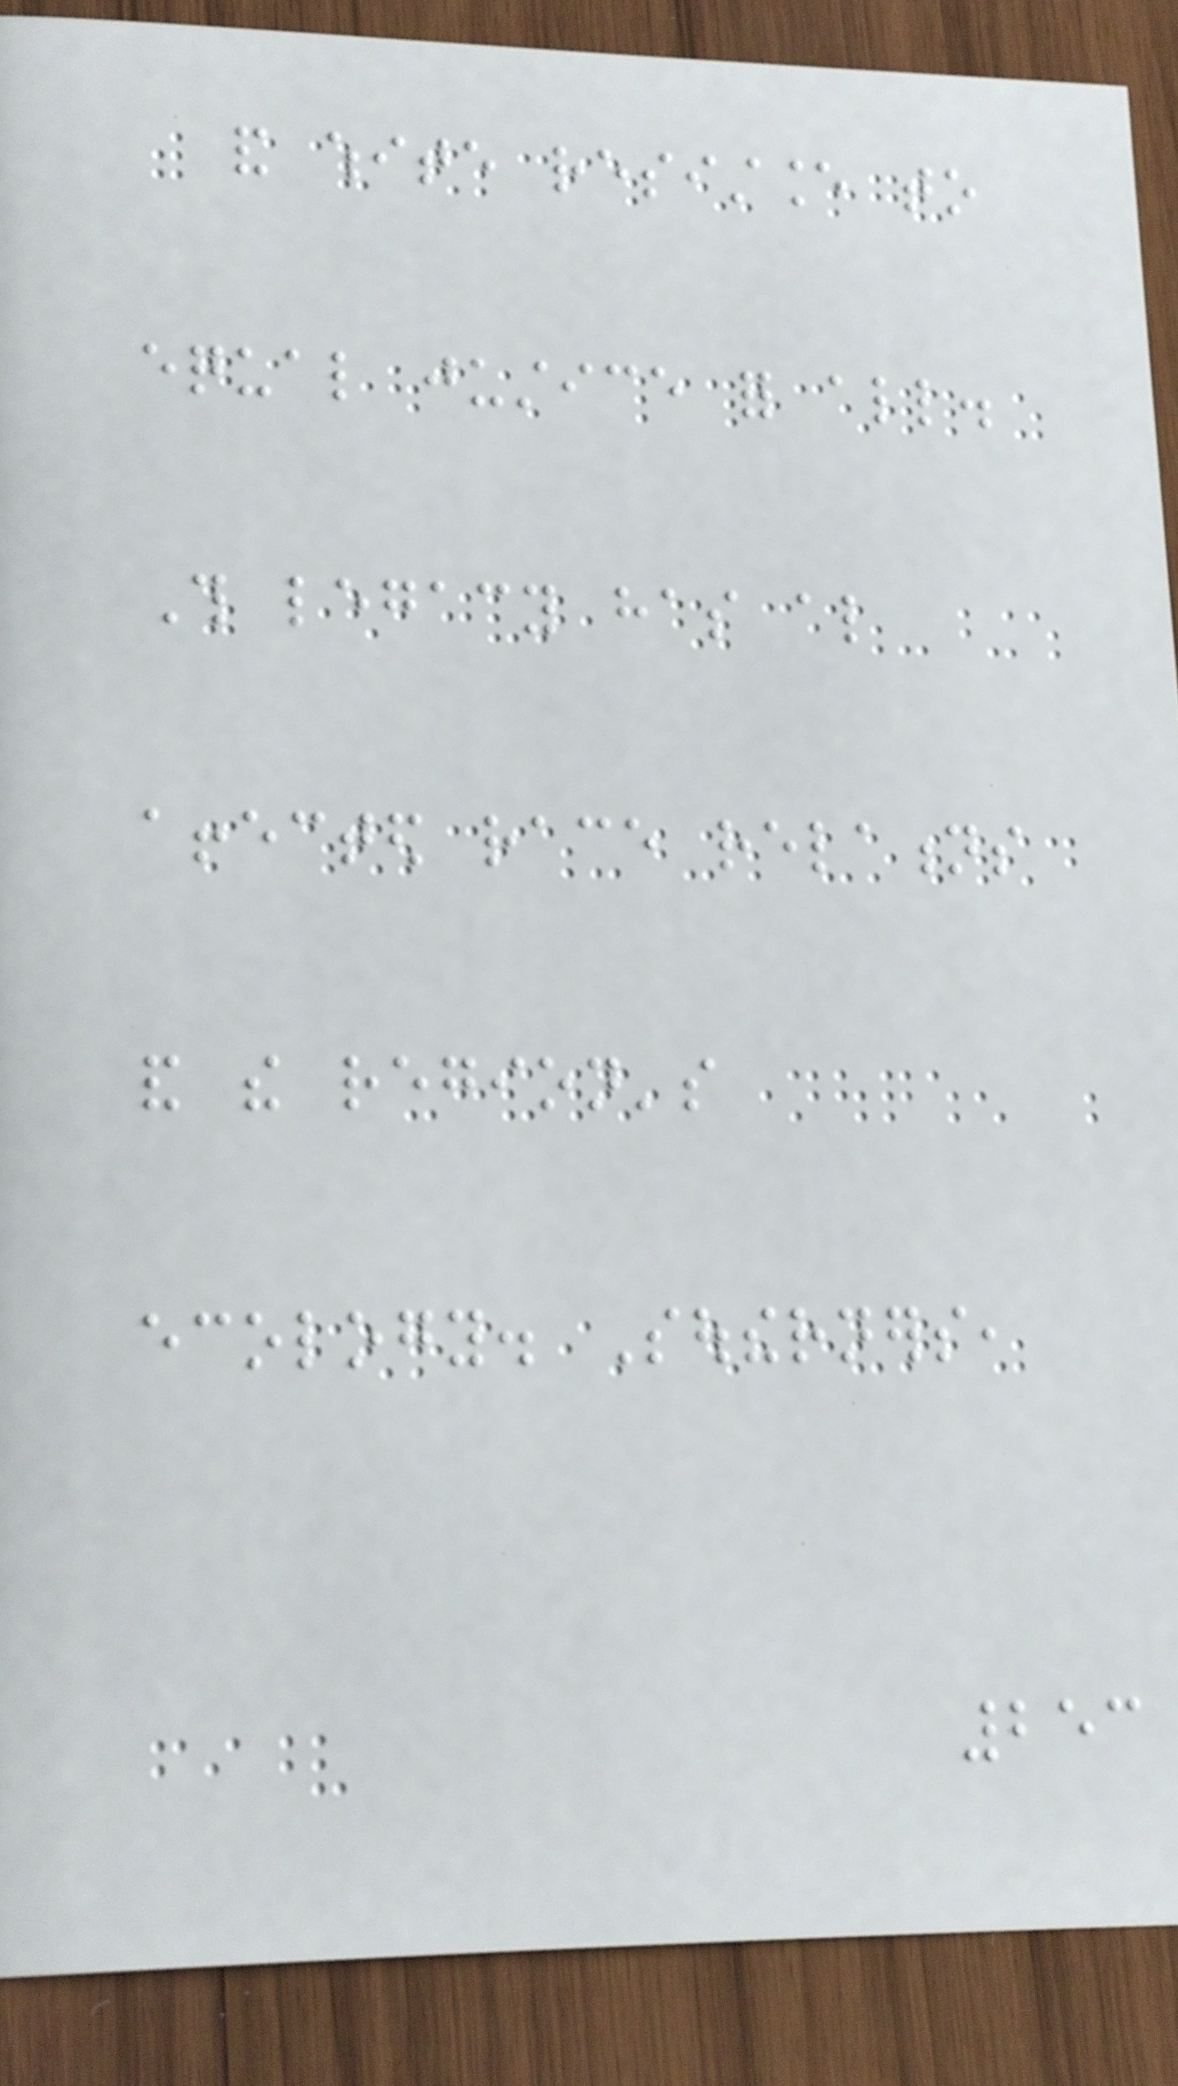and white resistance to
equal justice for all.
This legacy has also
affected race relations
and the region's
ecology. Southerners,
253
